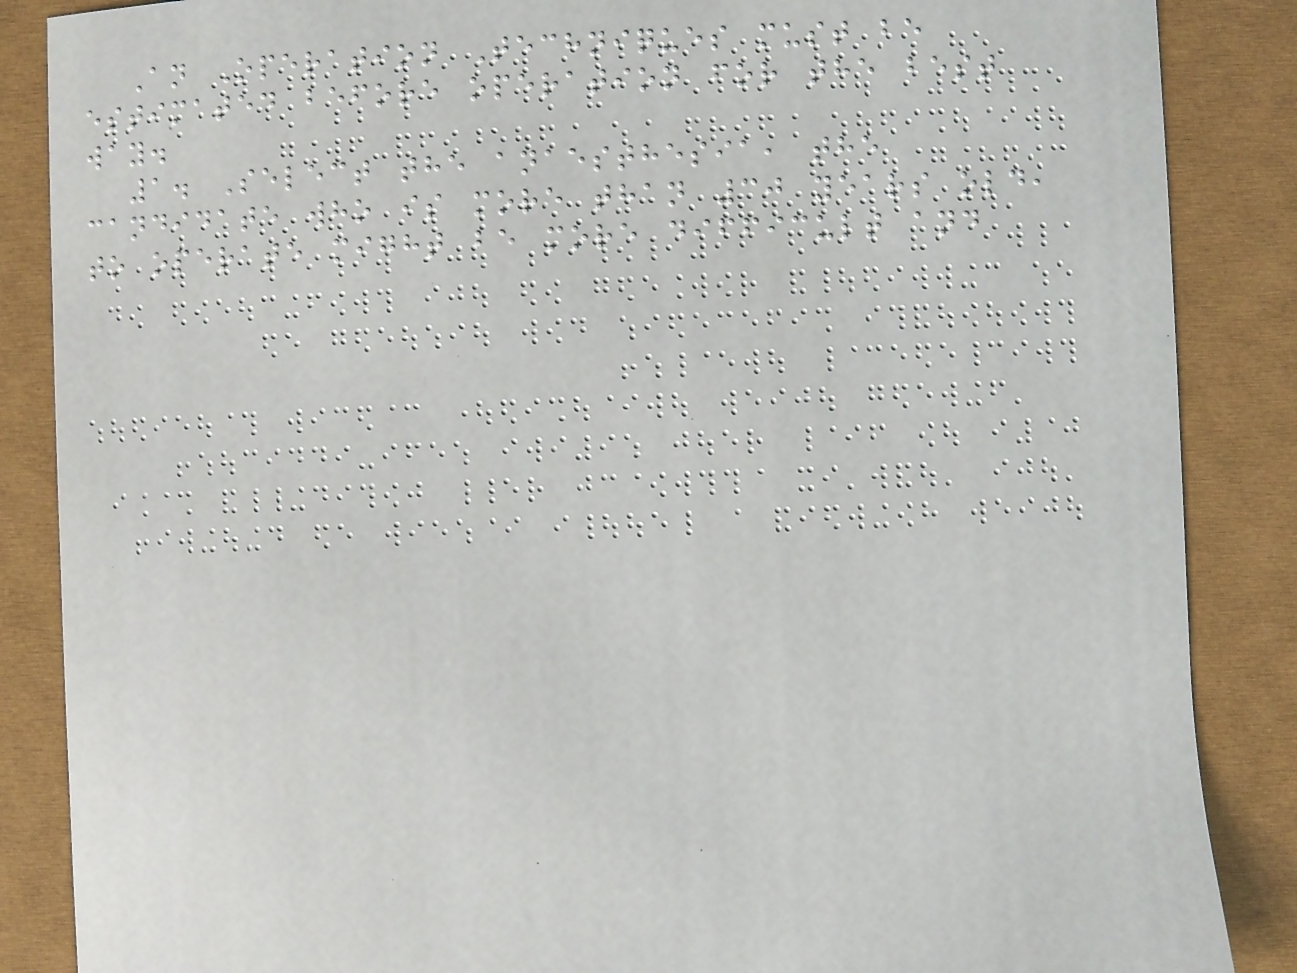An Operation Techniques must be
estimated before operation for the best
way.
1. Select the anaesthesia, the
candidate who is more than 30 years old,
to operate might be more difficult and
